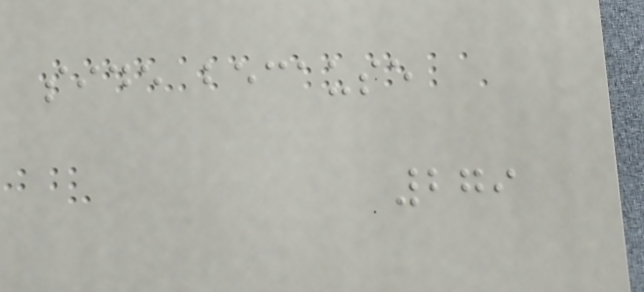side because
279
